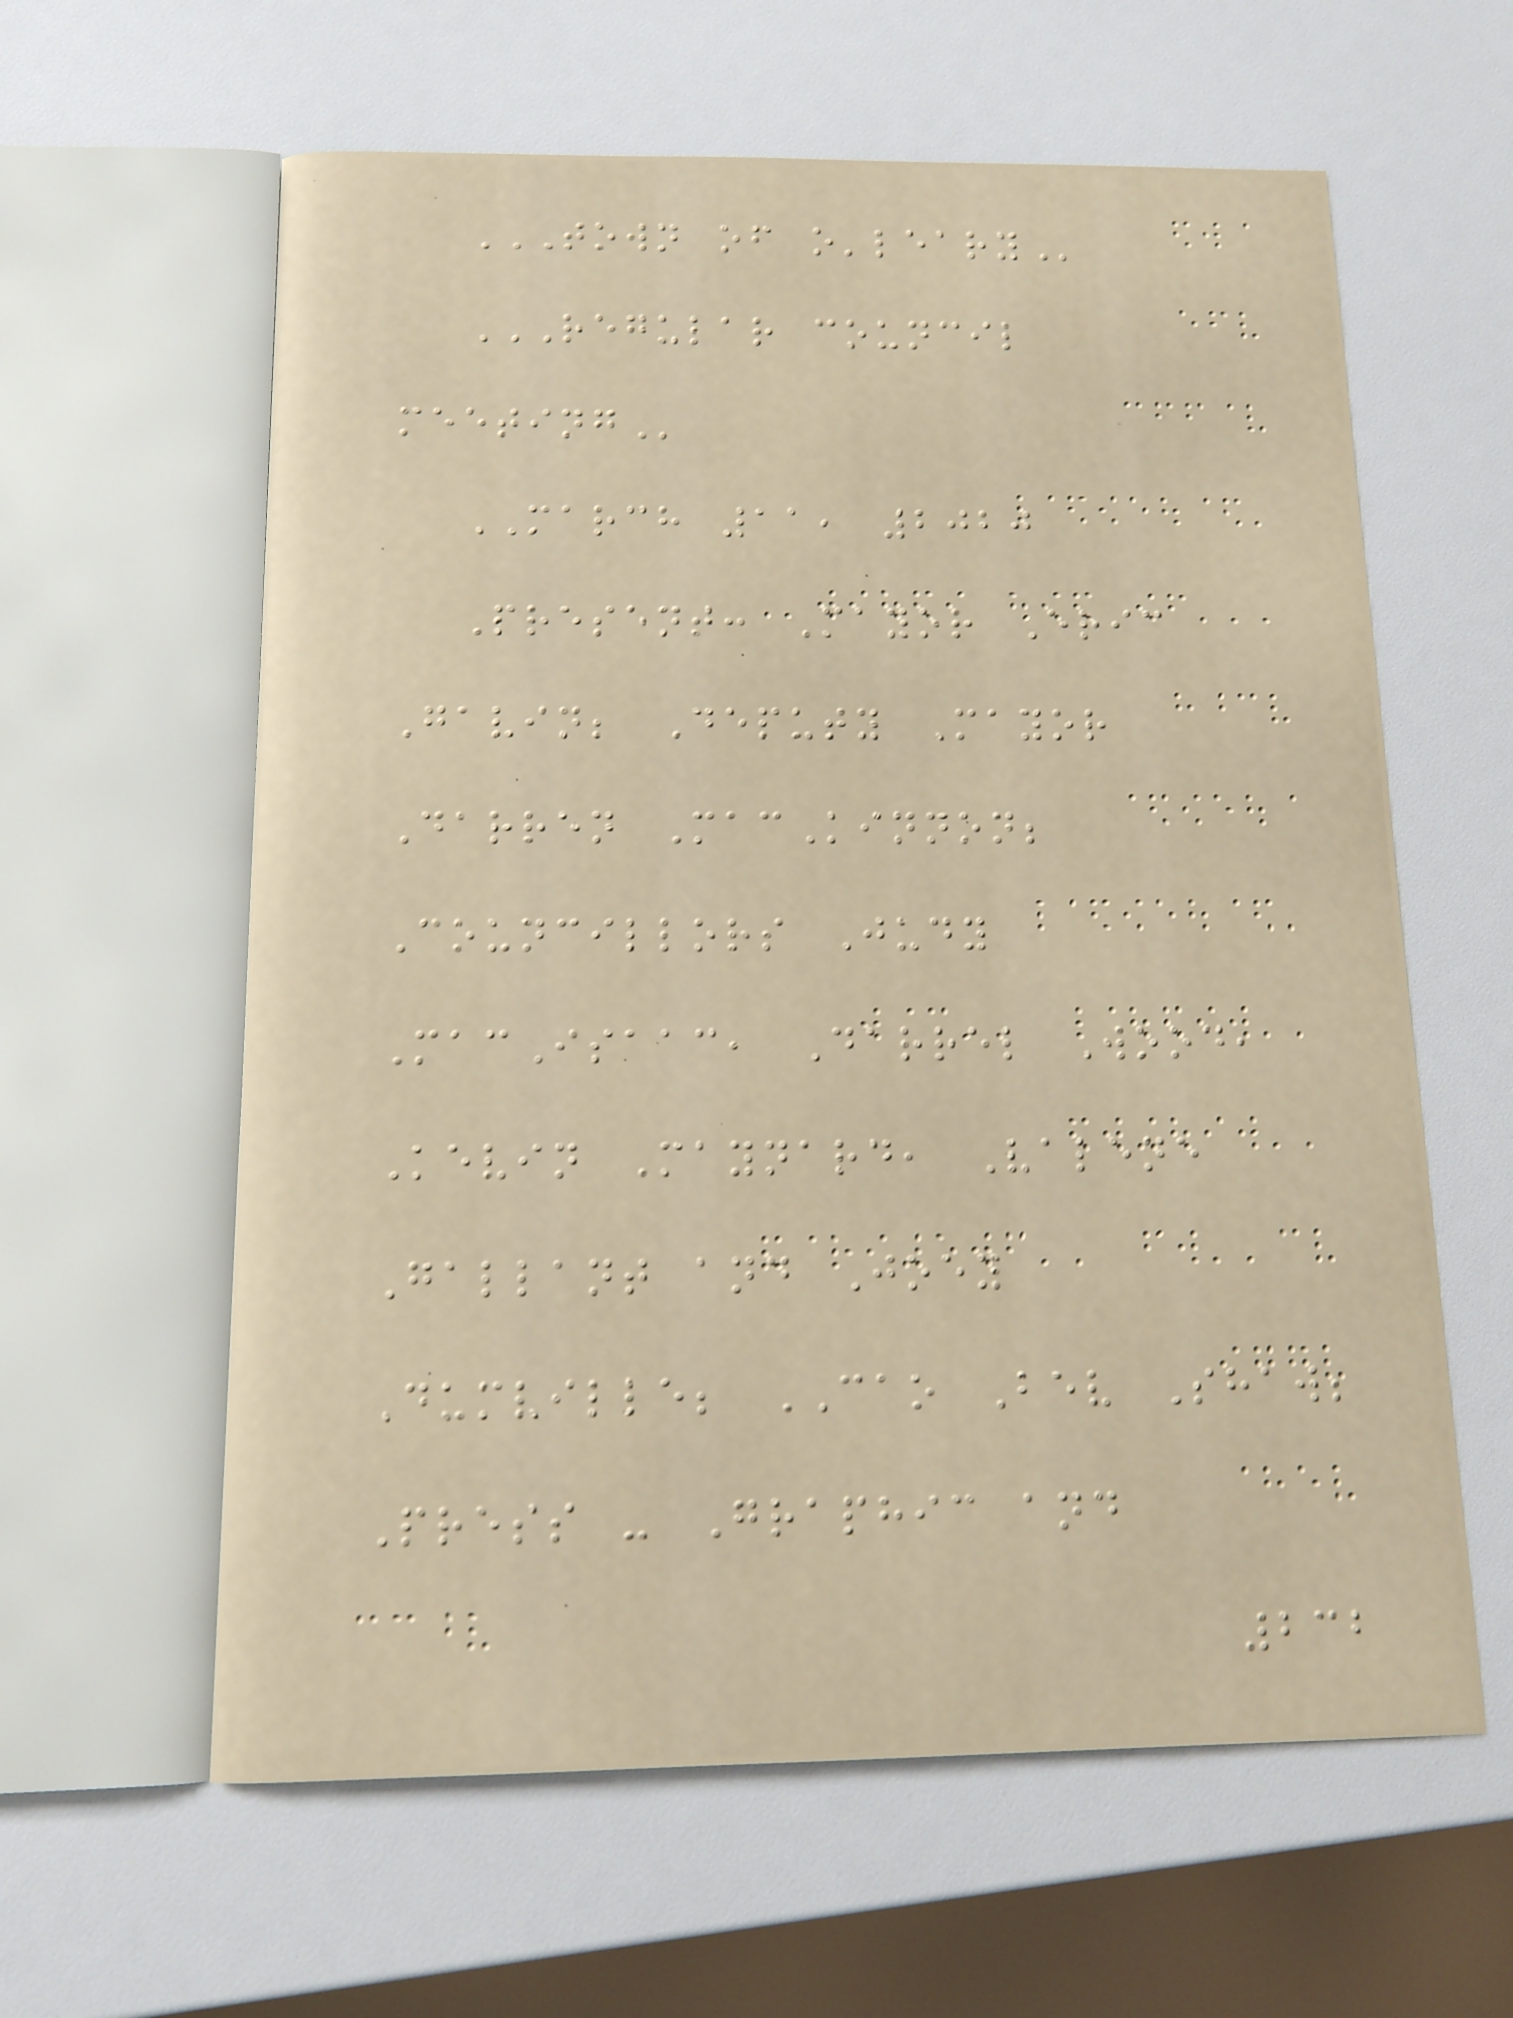TOWN OF O'LEARY
REGULAR COUNCIL
MEETING
MARCH 11, 2020
Present: Mayor Eric
Gavin; Deputy Mayor
Darren MacKinnon;
Councillors Judy
MacIsaac, Darrel Wood,
Kevin Maynard, Valene
Gallant and Joey
Dumville; CAO Bev Shaw;
Press - Graphic and
232
